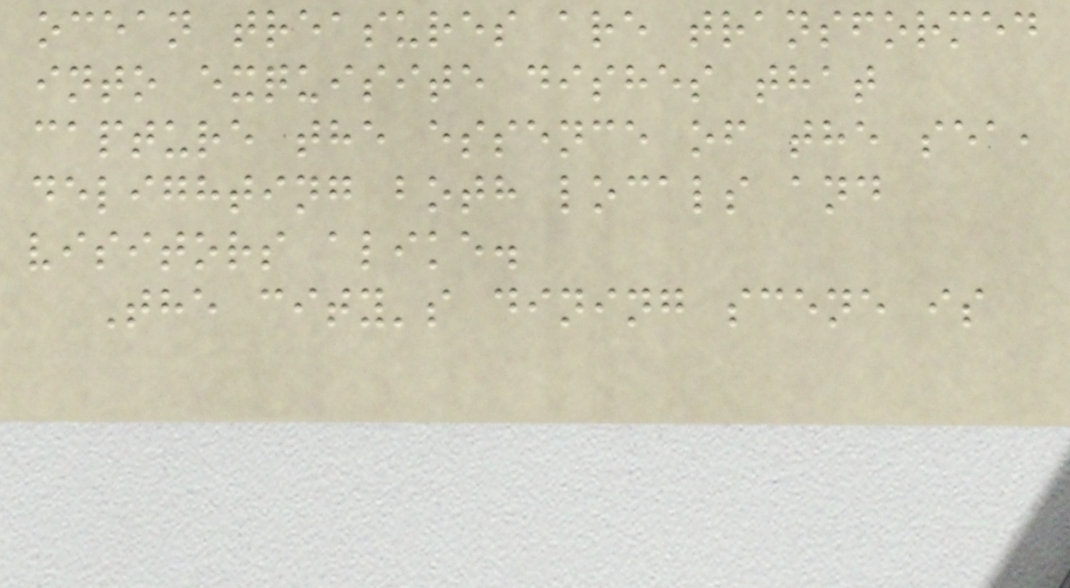ocean treasures are transformed
into exquisite dishes that
capture the essence of the sea,
delighting both locals and
visitors alike.
The city's dining scene is
